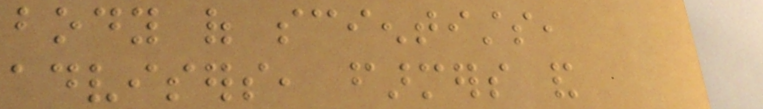body of scientists,
advisers, farmers and
